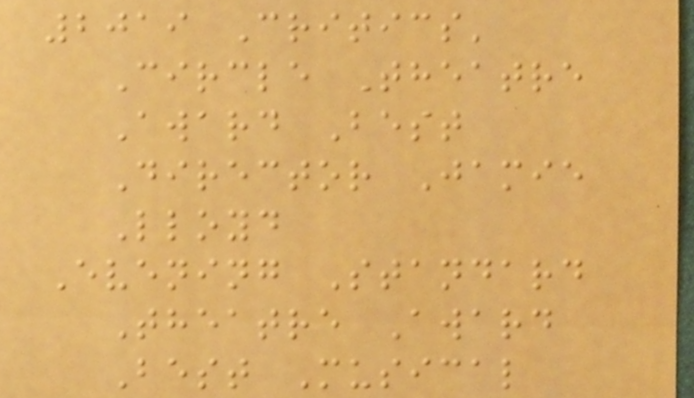2019 Critics'
Circle Theatre
Award Best
Director Jamie
Lloyd
Evening Standard
Theatre Award
Best Musical
